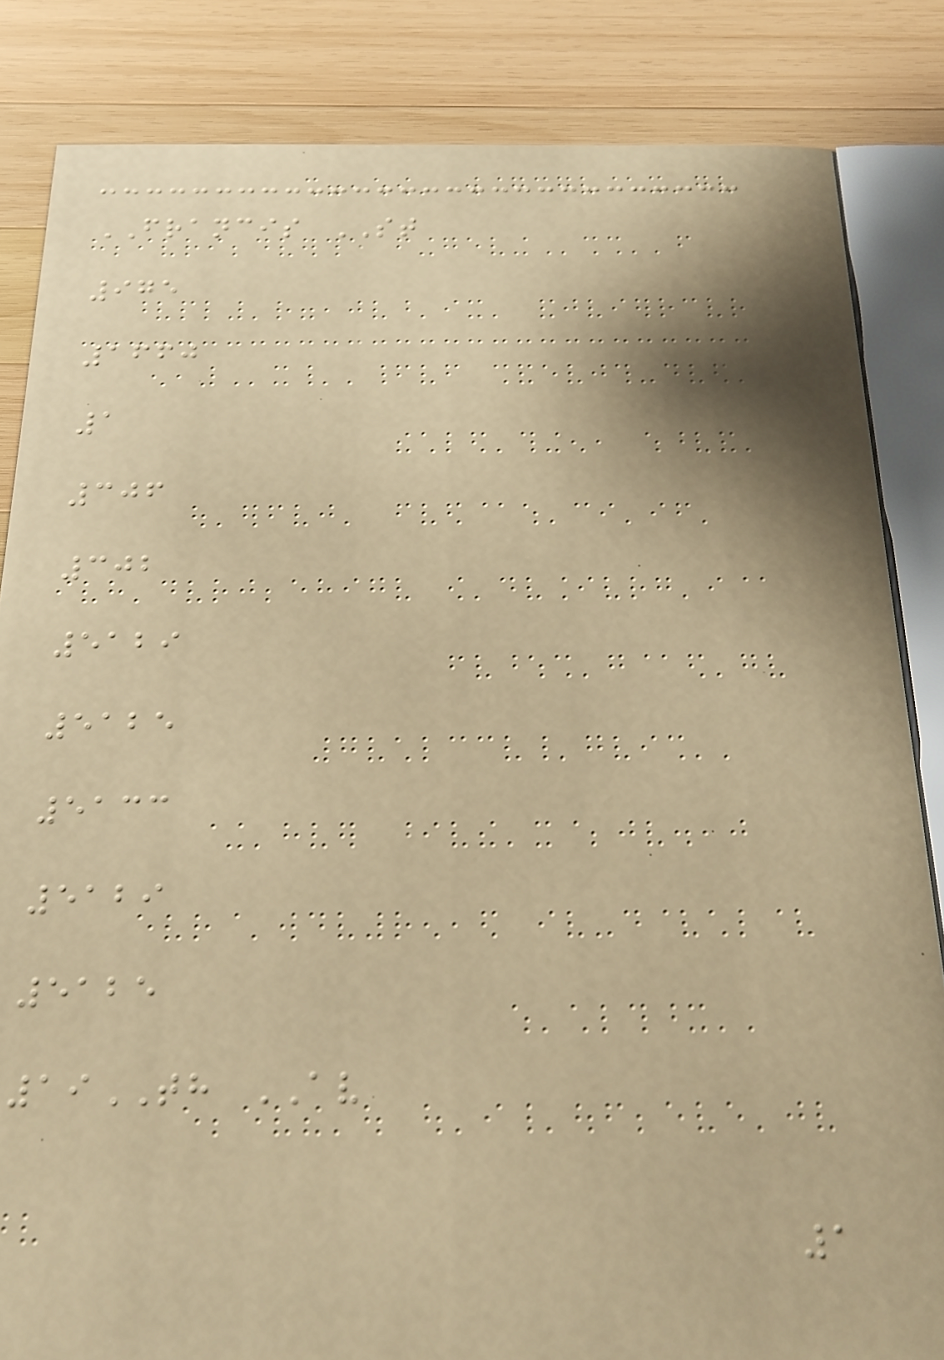FRANCIS ST
975
1660
1
306
302
5129
5125
5133
5129
5125
19TH AV
1
